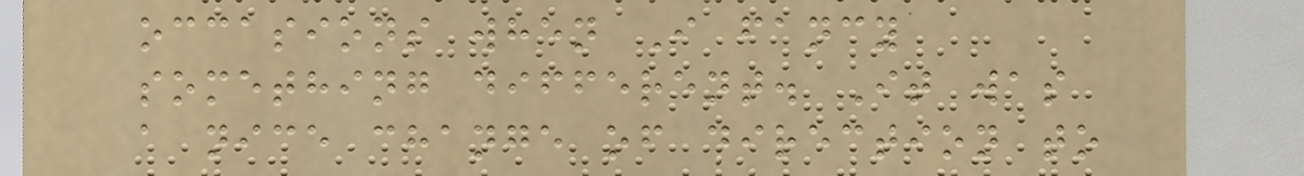occasions when I fancy
something different. It was
a nice change of direction to
